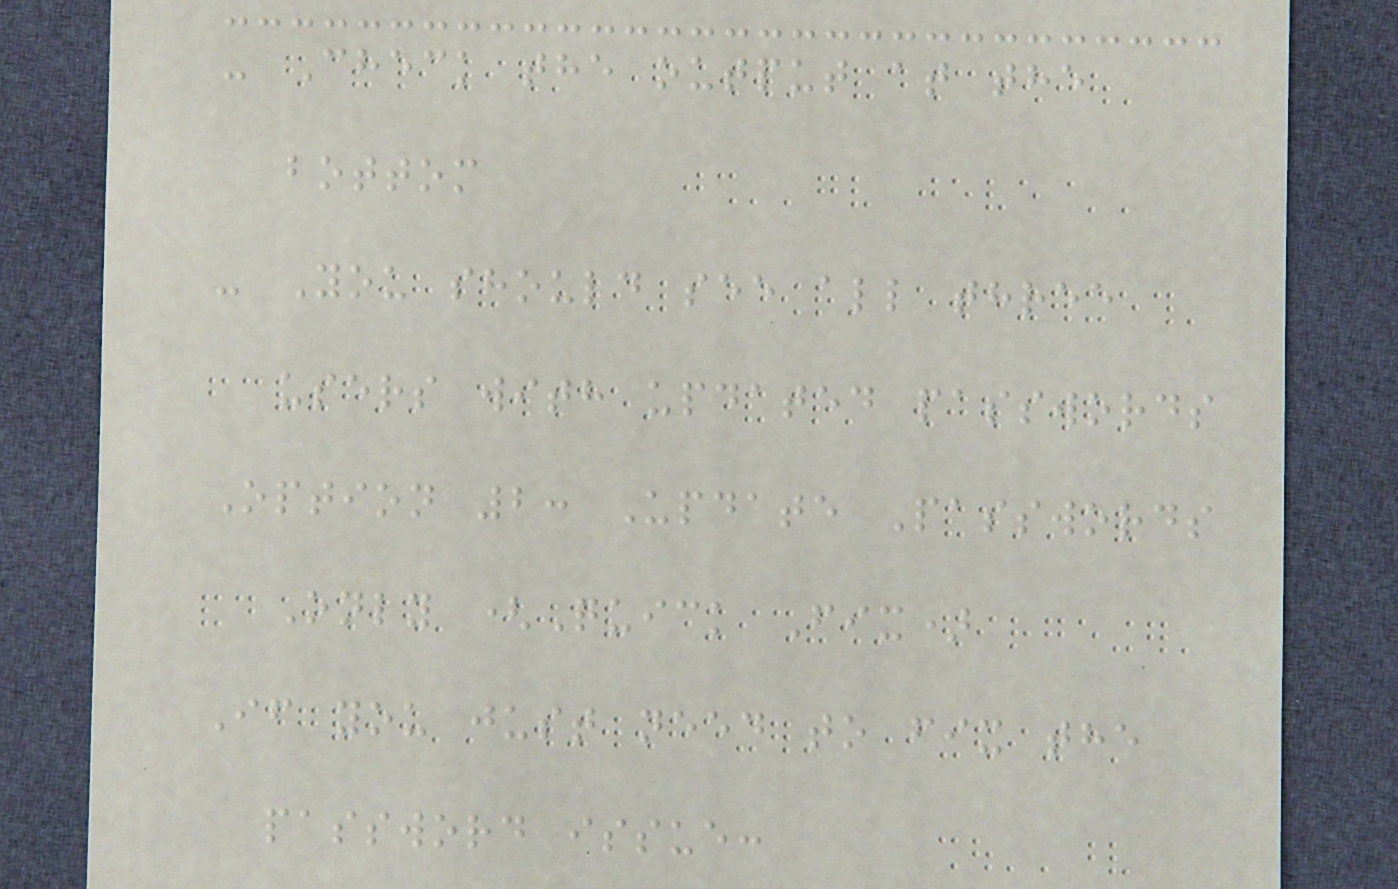- Check the output at the
bottom
- You should see all three
users with updated passwords
Option 2: Update Passwords
Only (Quick Fix)
If you just need to fix the
password issue:
